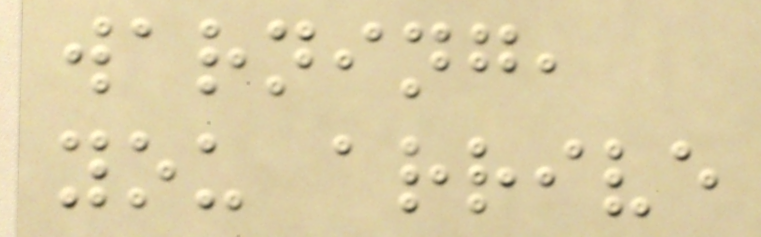warning,
you arrive
